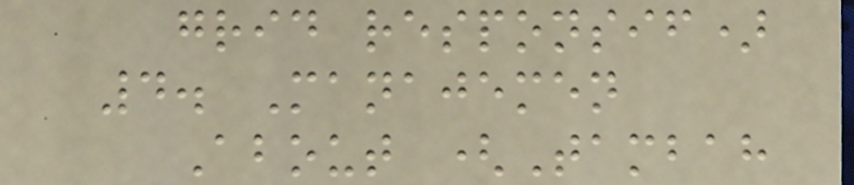grid responsif)
4. Manajemen
About (Tambah
